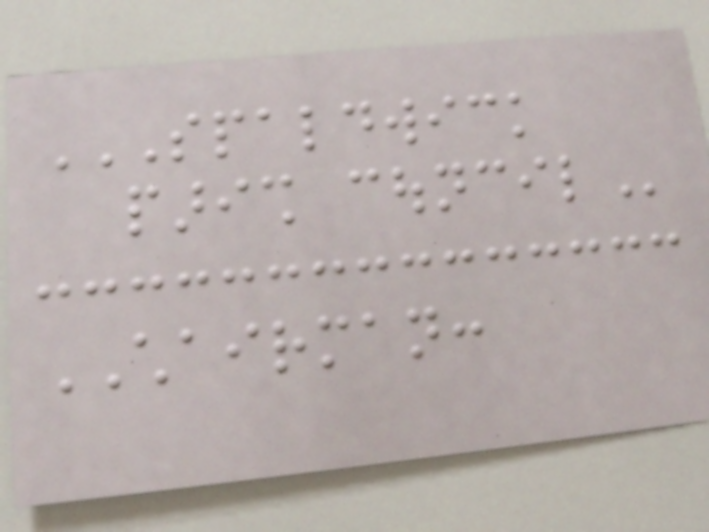SPALDWICK
PARISH COUNCIL
CHAIRMAN:
